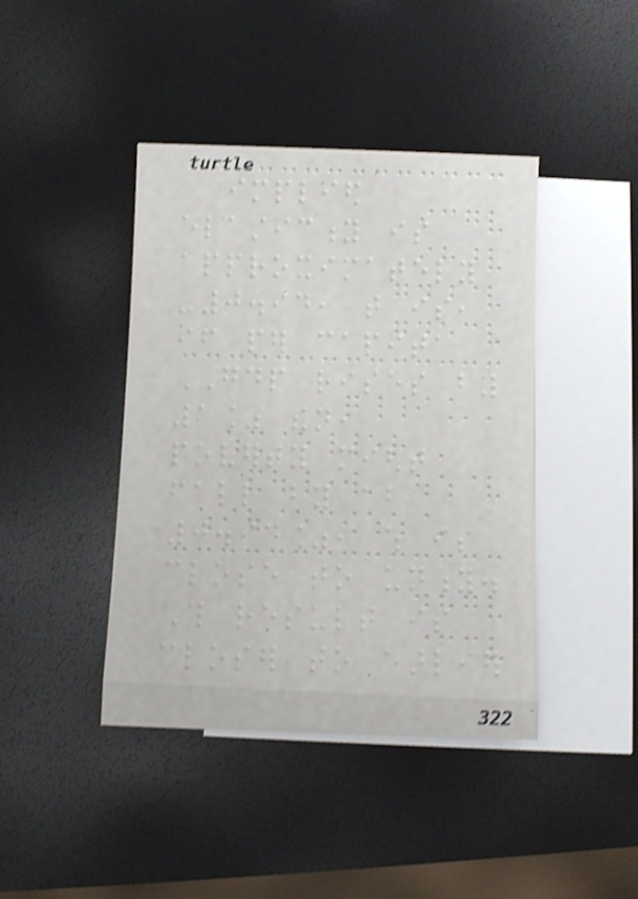implied
elasticity is
approximately
-0.94, that is,
if per capita
GDP rises by
1% then,
poverty might
fall by about
0.94%, which is
close to unity.
This result is
closer to earlier
